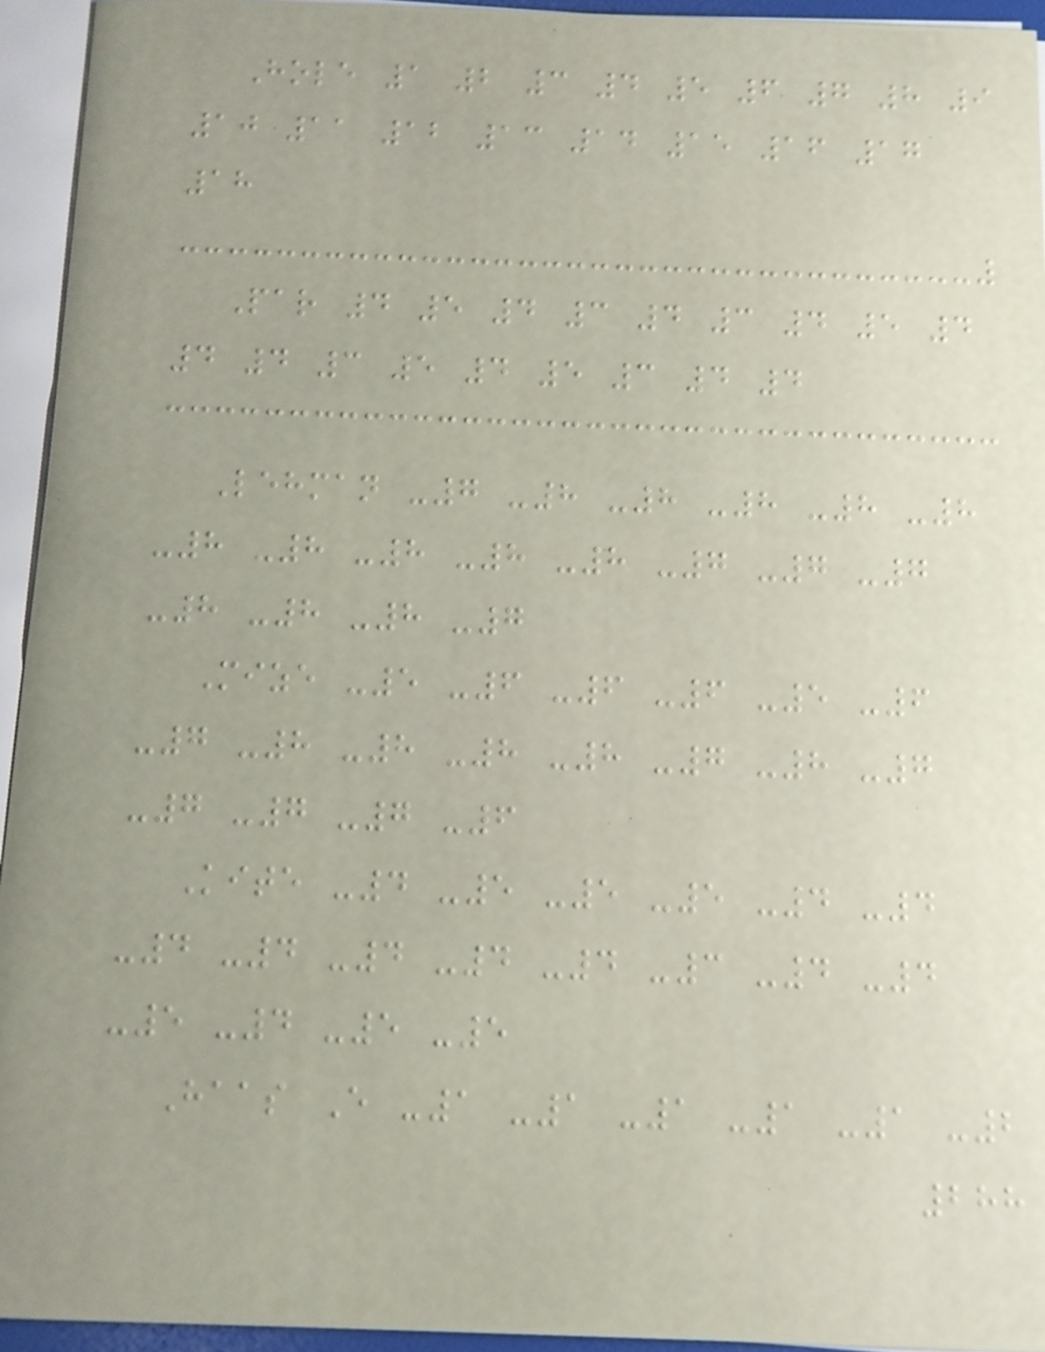Hole 1 2 3 4 5 6 7 8 9
10 11 12 13 14 15 16 17
18
Par 4 5 4 3 4 3 4 5 4
4 4 3 5 4 5 3 4 4
Lehman -7 -8 -8 -8 -8 -8
-8 -8 -8 -8 -8 -7 -7 -7
-8 -8 -8 -7
Mize -5 -6 -6 -6 -5 -6
-7 -8 -8 -8 -8 -7 -8 -7
-7 -7 -7 -6
Kite -4 -5 -5 -5 -4 -4
-4 -4 -4 -4 -4 -3 -4 -4
-5 -4 -5 -5
Haas E -1 -1 -1 -1 -1 -2
288
